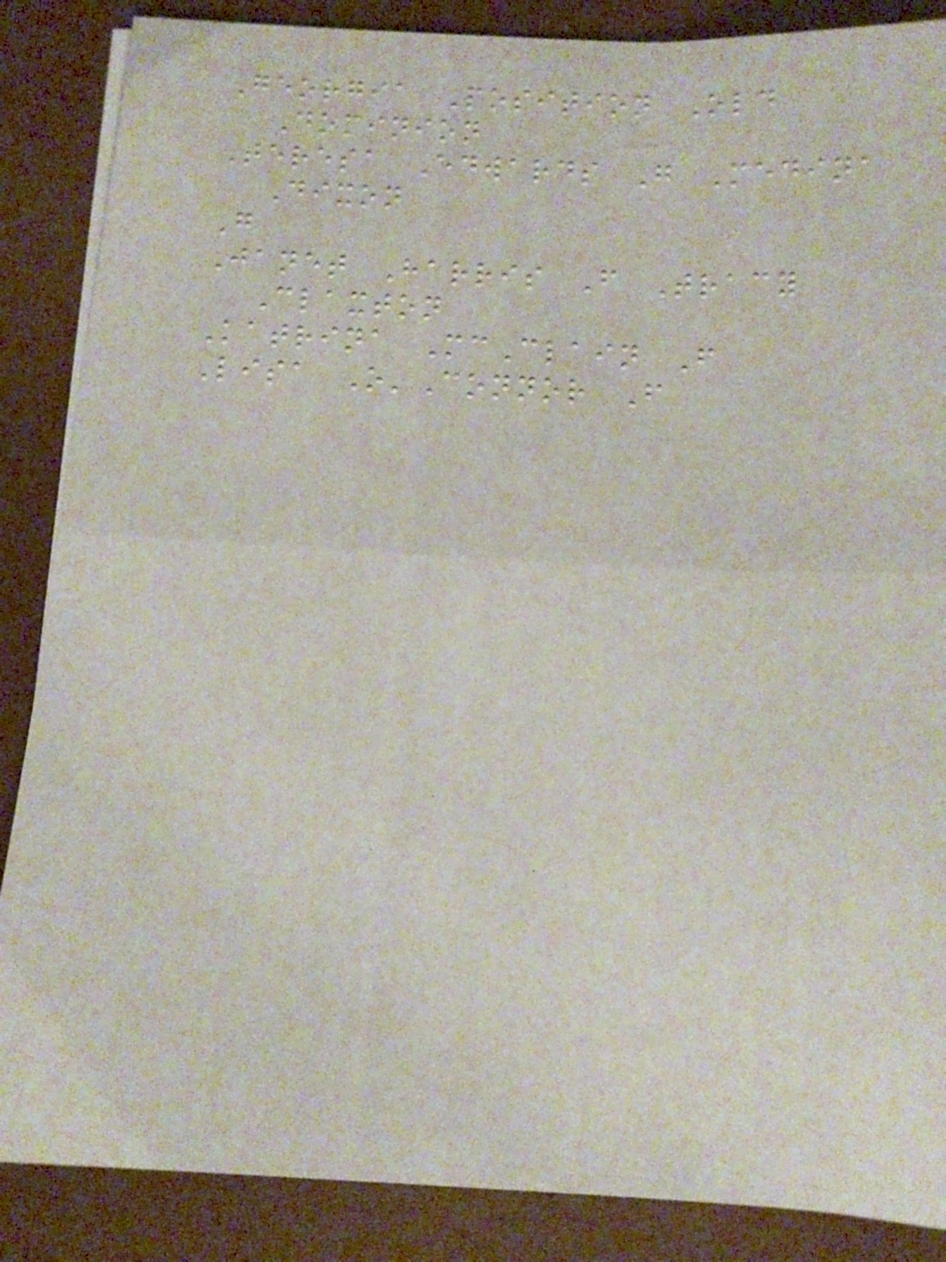Georgia Position Old
Dominion
Teresa Edwards G Medina
Dixon
G
Janet Harris F Tracy
Claxton
Katrina McClain F
Lisa O'Connor F
